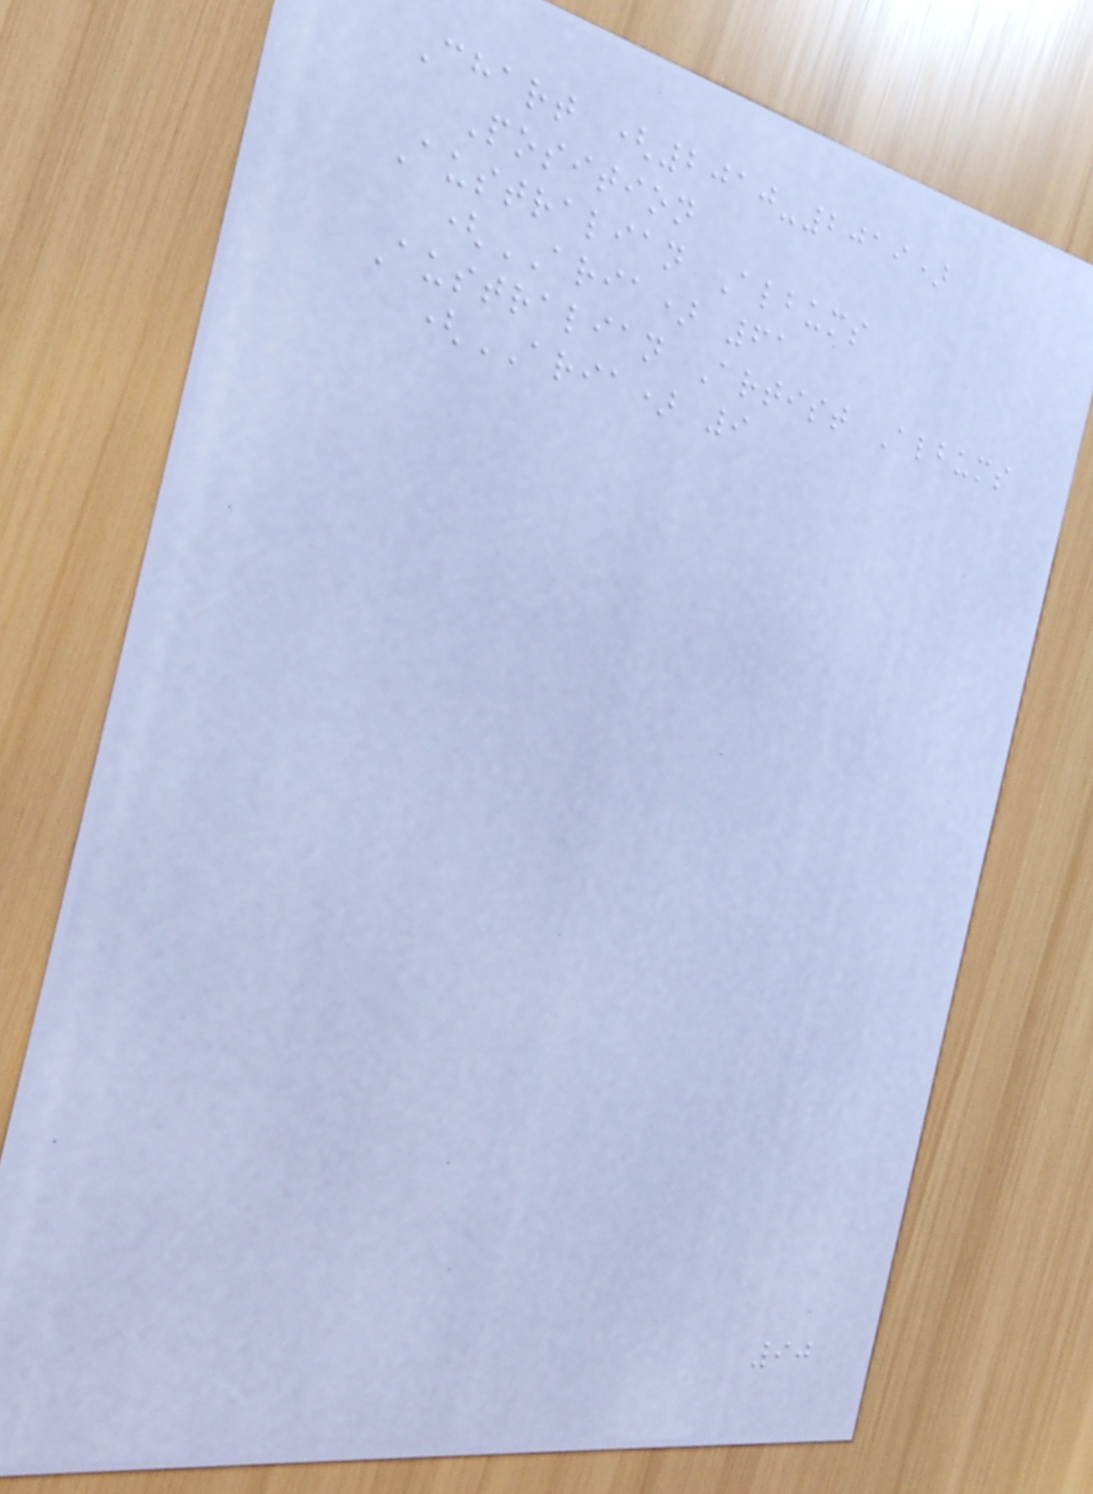Chart (2010-2019)
Position
Australian Albums
(ARIA) 61
Australian Artist Albums
(ARIA) 9
90
